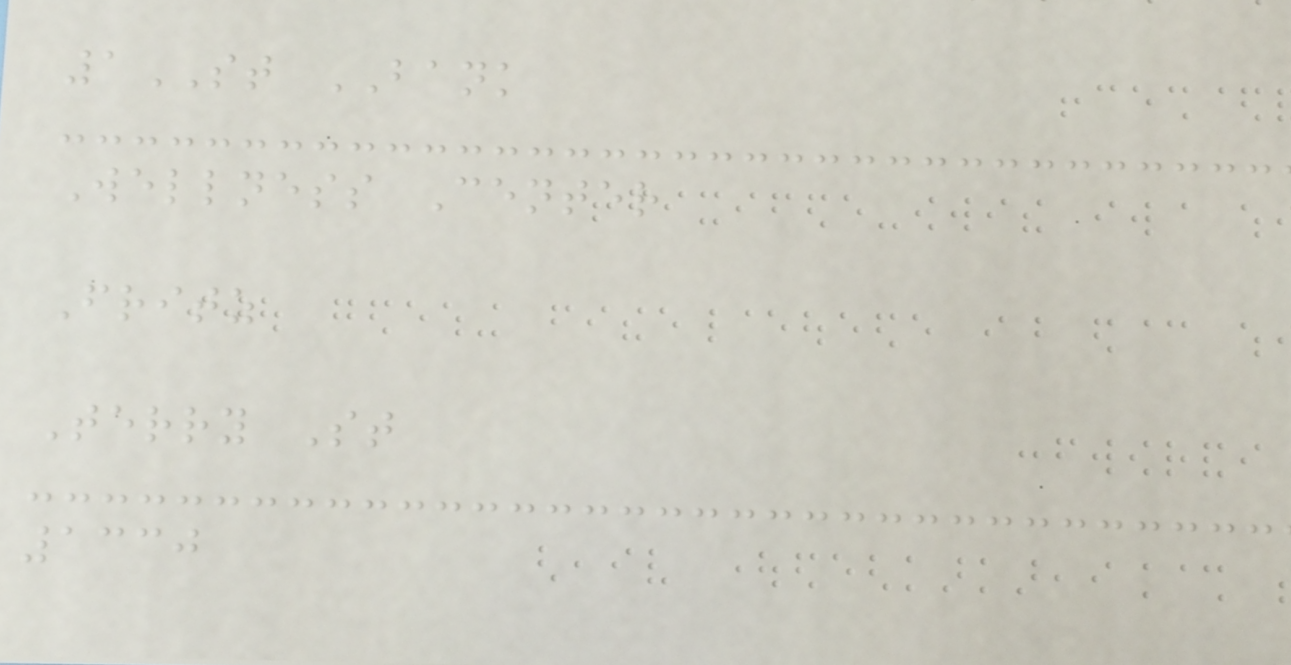1ST BANK
Wellness Center
Fritz
Terry St
1330
